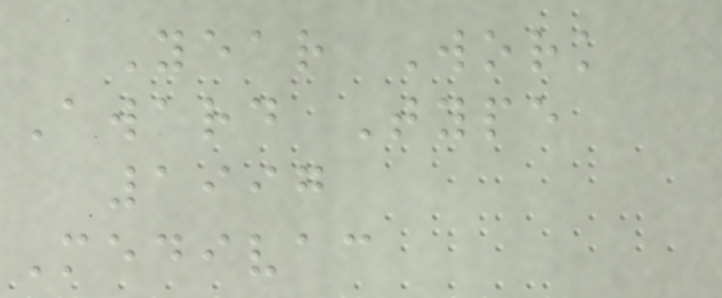Year Work
Award Type
1997
Medivac
